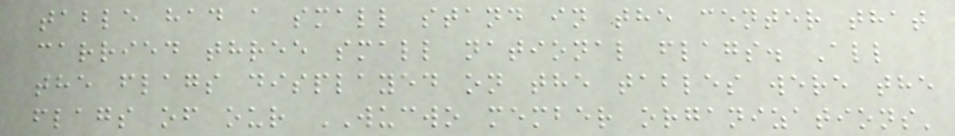table had a small stand in the center that
carried three small national flags. All
the flags displayed on the tables were the
flags of our WUCWO member organizations'
